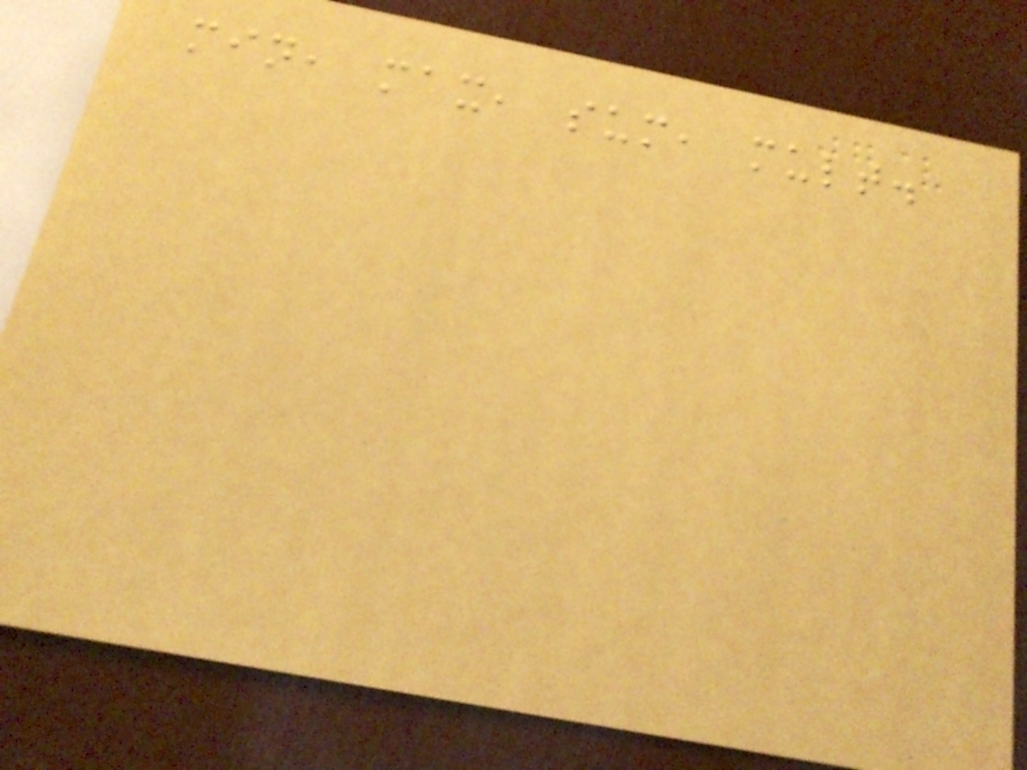min, max, sum, mult.
